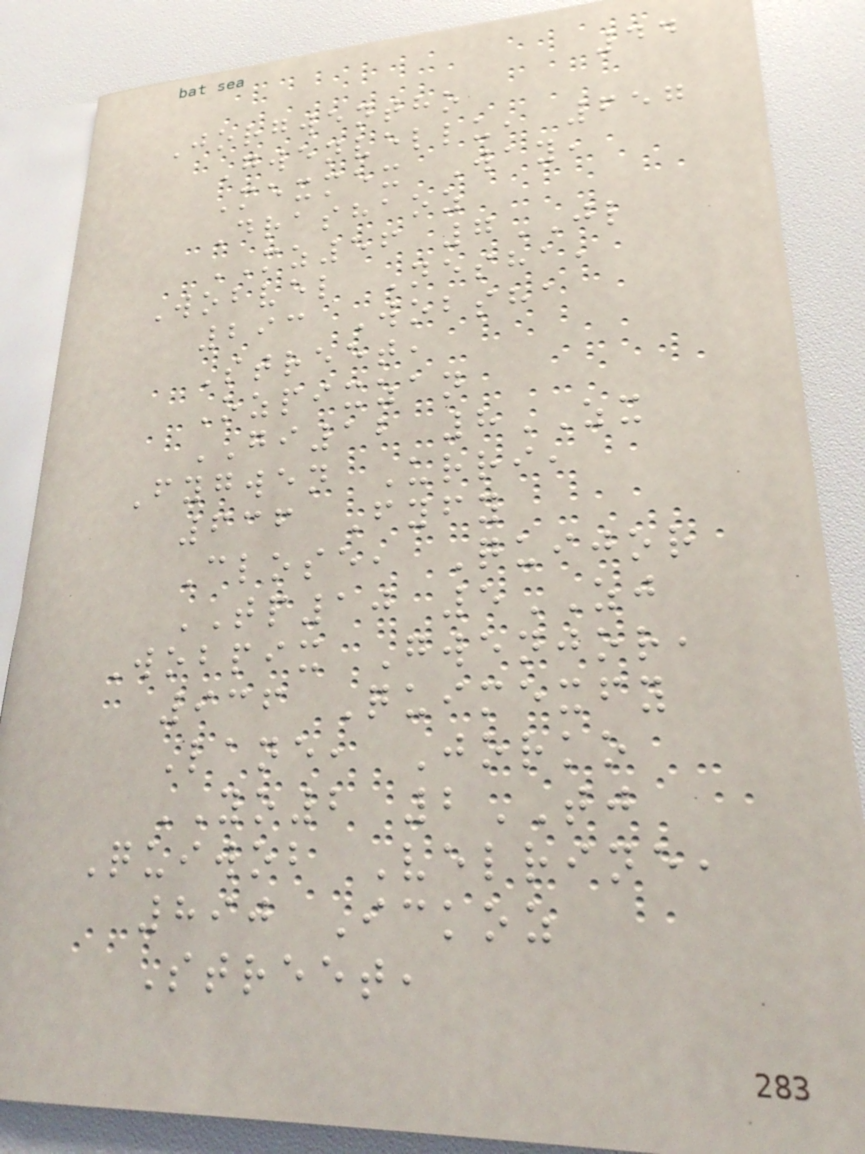44
Jorgwentho
Gwenvellu, 657
Mexmex Way,
Drashaoz
MZ56 7JL
Wobvel Nesha,
293 Wobsha
Street,
Ozpixzan
GI12 8ZX
Fygwen Urri,
636 Fyfy
Close, Quijor
TP10 5ZJ
Wobpix Gwenjor,
936 Quimexfy
Lane, Jorko
YO2 2TJ
Quiwob Velrine,
890 Ickoz
Street,
